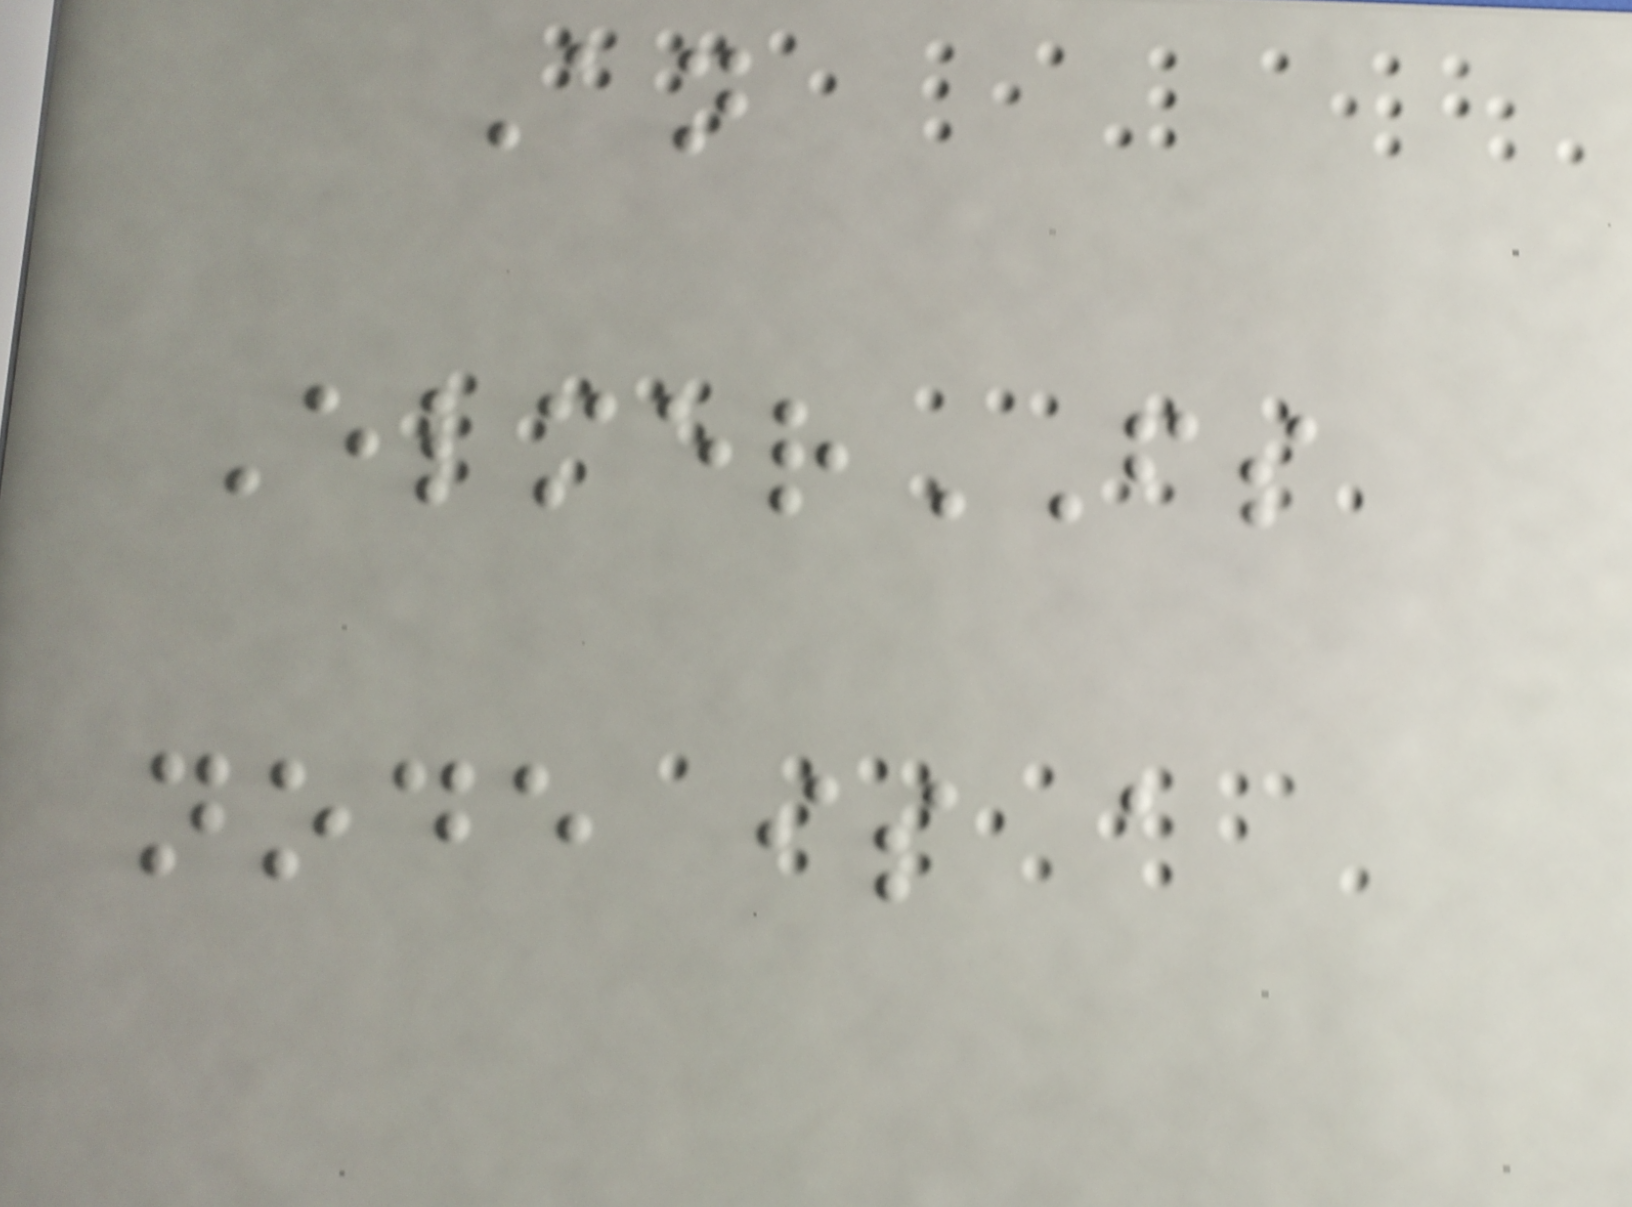An
ElmerFS
node is a
